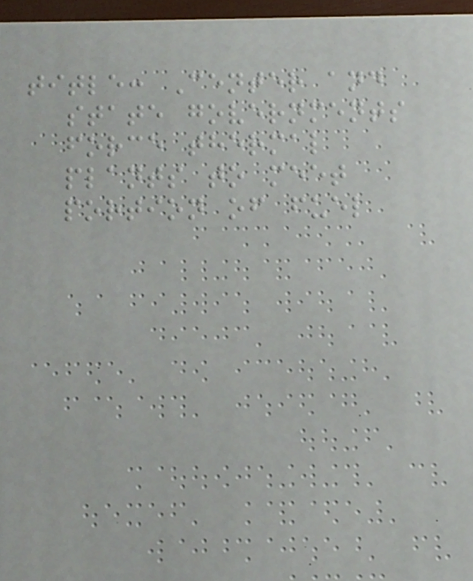title: Center and
state governments
force thermal
plants to meet
portion of fuel
